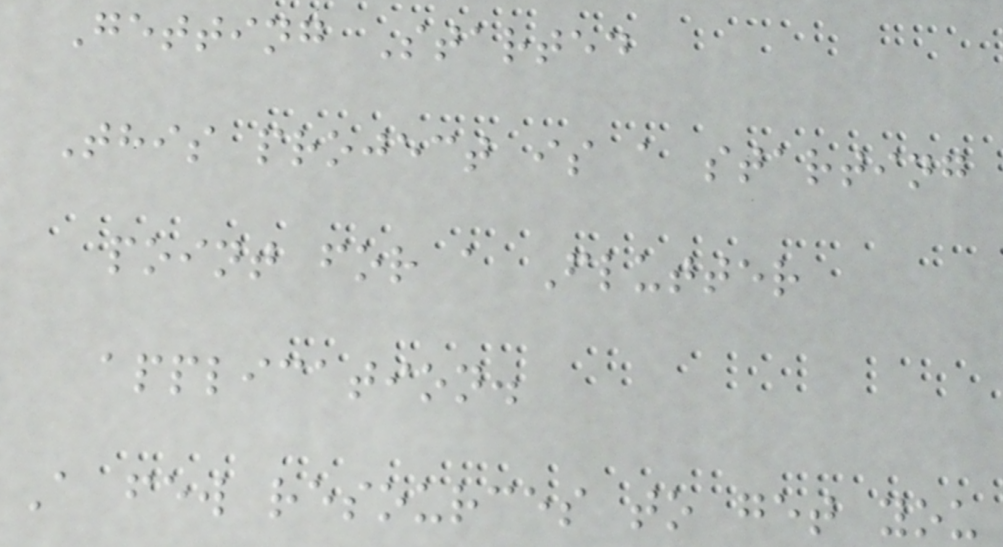Getting Started
This project is a starting
point for a Flutter
application.
A few resources to get you
